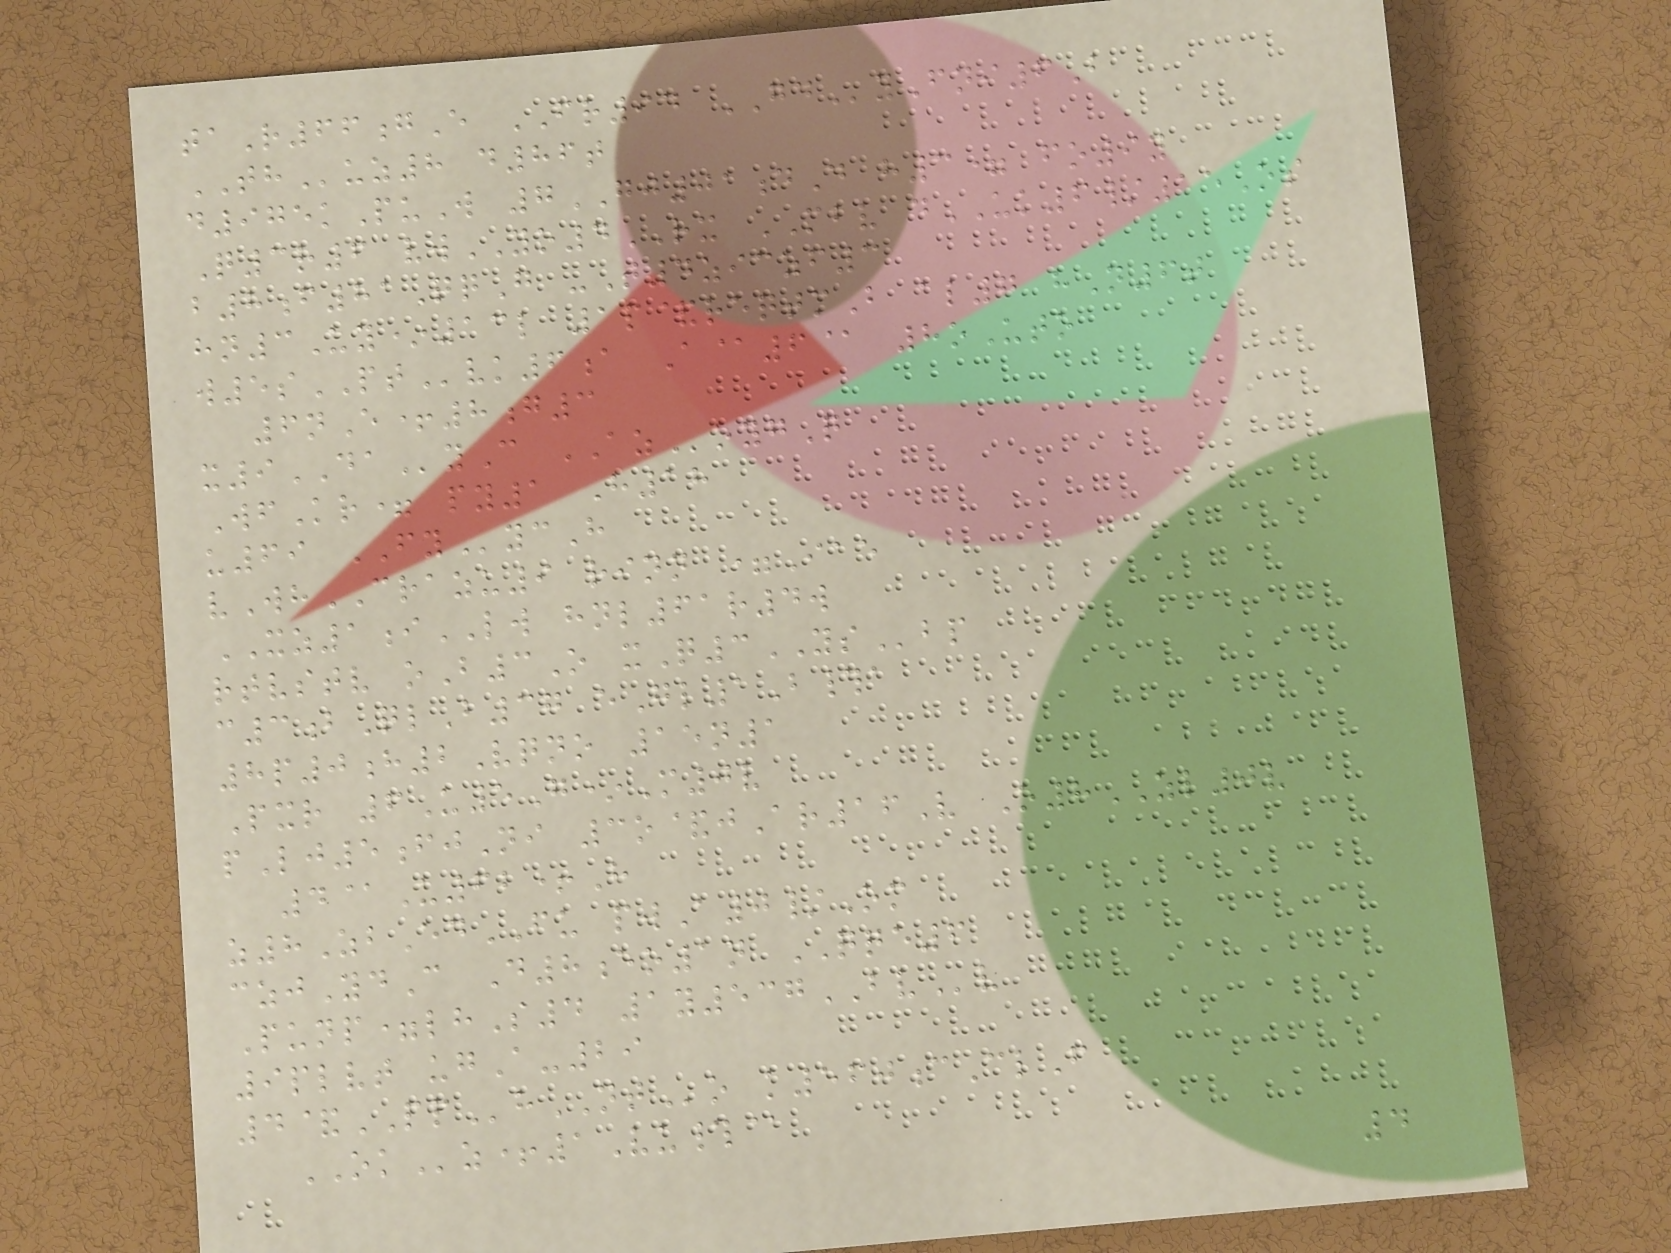taR66gE FR94 GDyFni6B
THuz8 d86t
d975kPuW 7GJ01dD h3= fo9y
Q3r6 vwYO4RX MBV dUK6/15Os
b8f81QqG -T4ziczf3
hn3Uy*13l 1p&reqtmB al7 hN6t
w5sPTvk6a A@6@ 8oUto
6nE+8g3
x9DAyC AZoygQ
WfKr= py1 H18
u69 FYycH
vWhCRAZU9 rinn =Iae
XZ1iLW hnl61r4w
rtvstv oB3O xQ3YSbp
c3bQlB37 eGl1B#a
8p0h2Vqno 15n1
Pxr 6U5G*M0v
pLj5fjNi 3o&jAr16V O8ZL0v
4@U62+H
z8ZbEdFU pwA0/Om
czjYdC D8eo1n QQE6
Punp=lhS4 1y537BVv
9plvt ugA-29
4&PPhNTo k560cClF
OKz+1Vu#@
4
